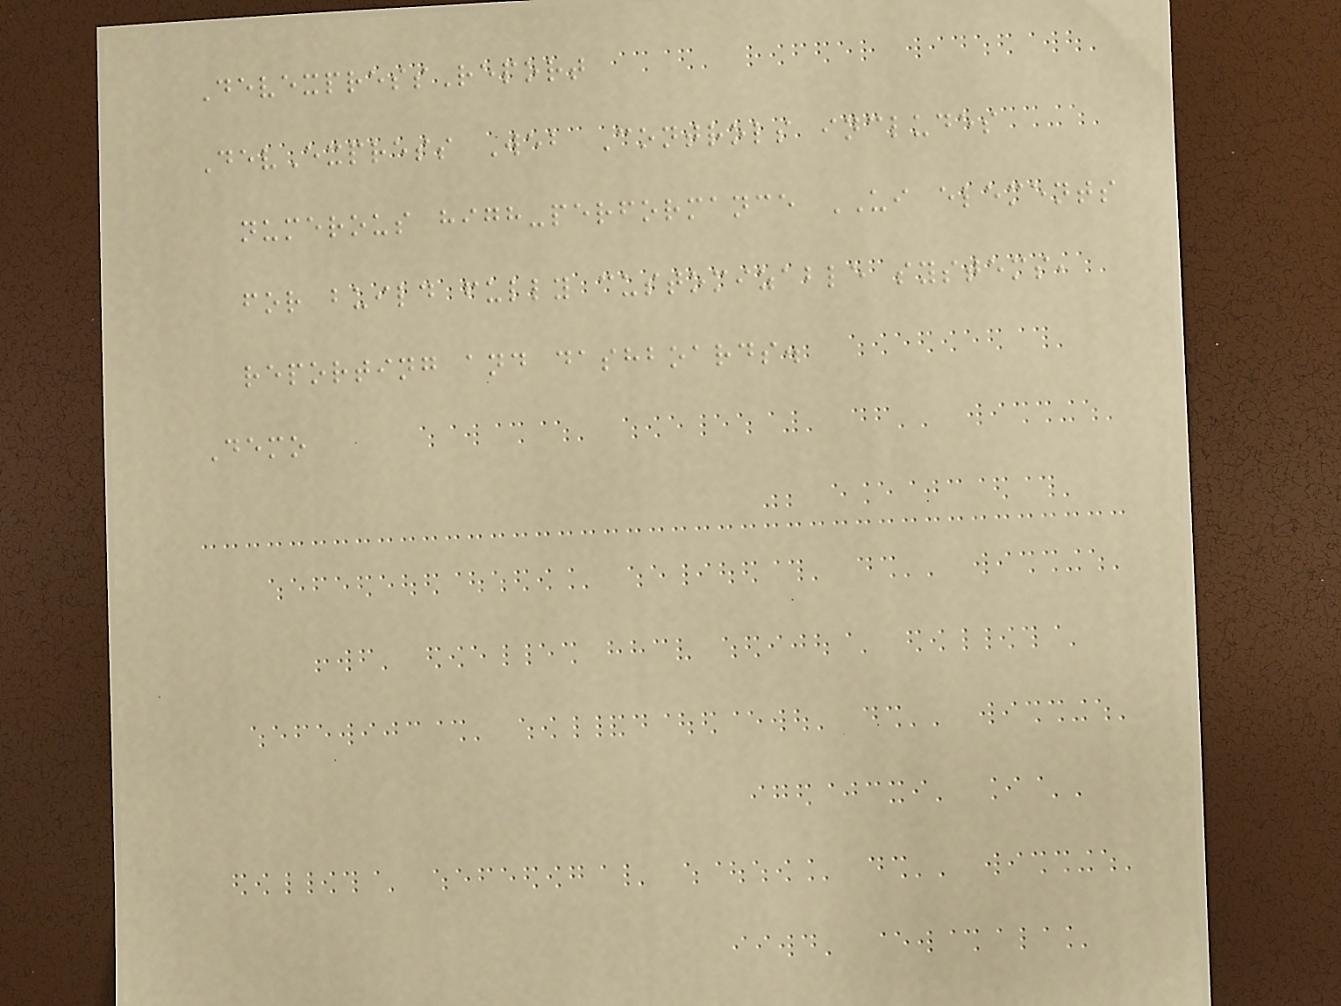DevexpressReport
DevExpress Web Controls includes
numerous high-performance UI elements
for build fully customizable systems,
reporting and dashboards.
Demo
